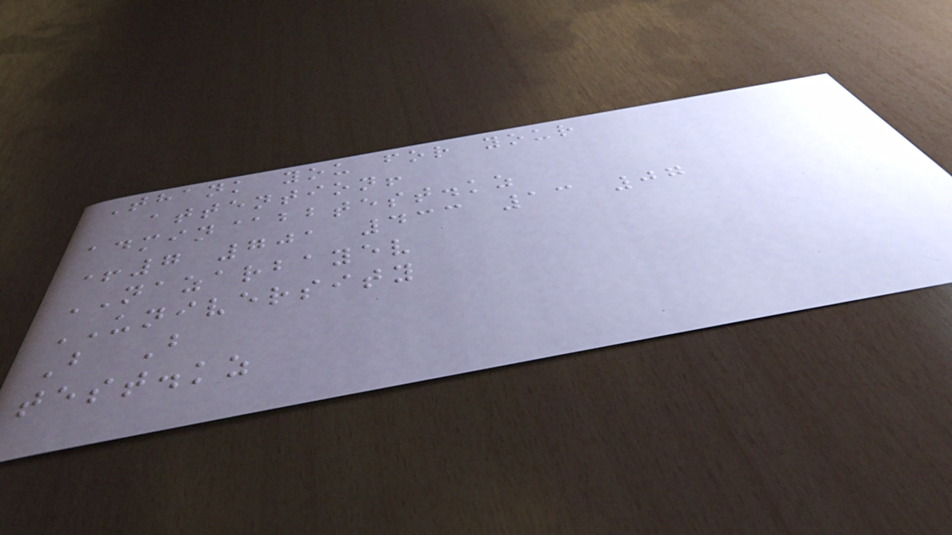Thank you for your
attention!
admin@bbtest.kz
+7 701 433 13 07
NAZARBAYEV
UNIVERSITY
B B
test.kz
